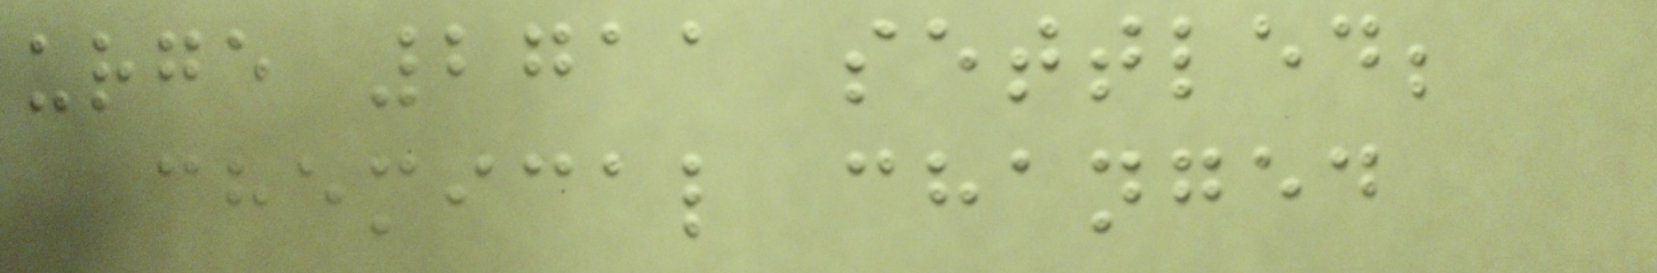urge 2711 settled;
chemical changed
